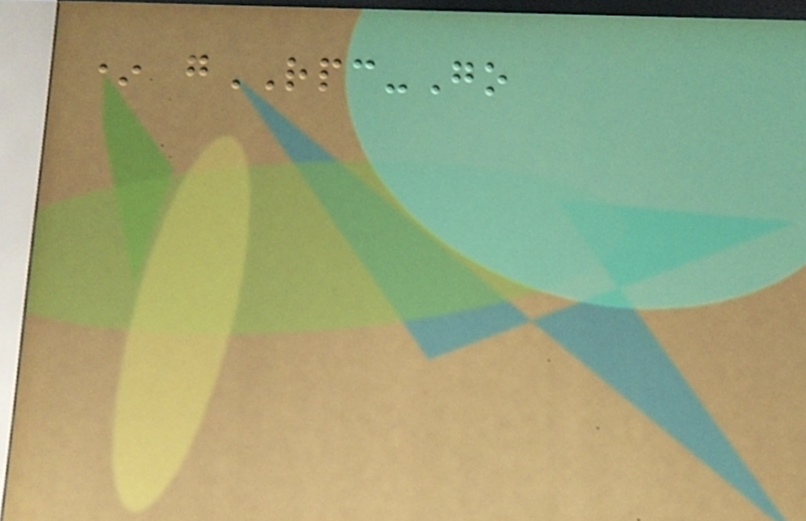* gRPC-Go
